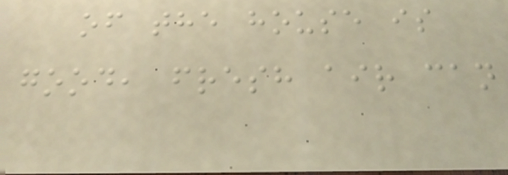of the house is
good, fresh air can
